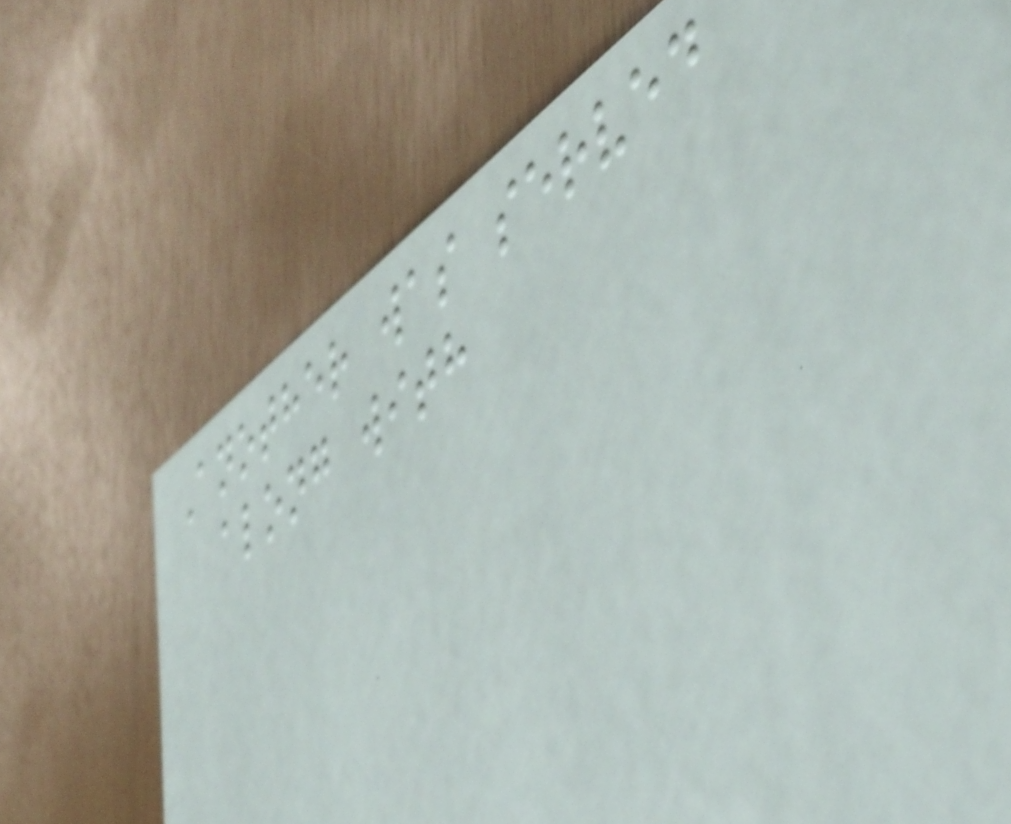Another was served
along with
